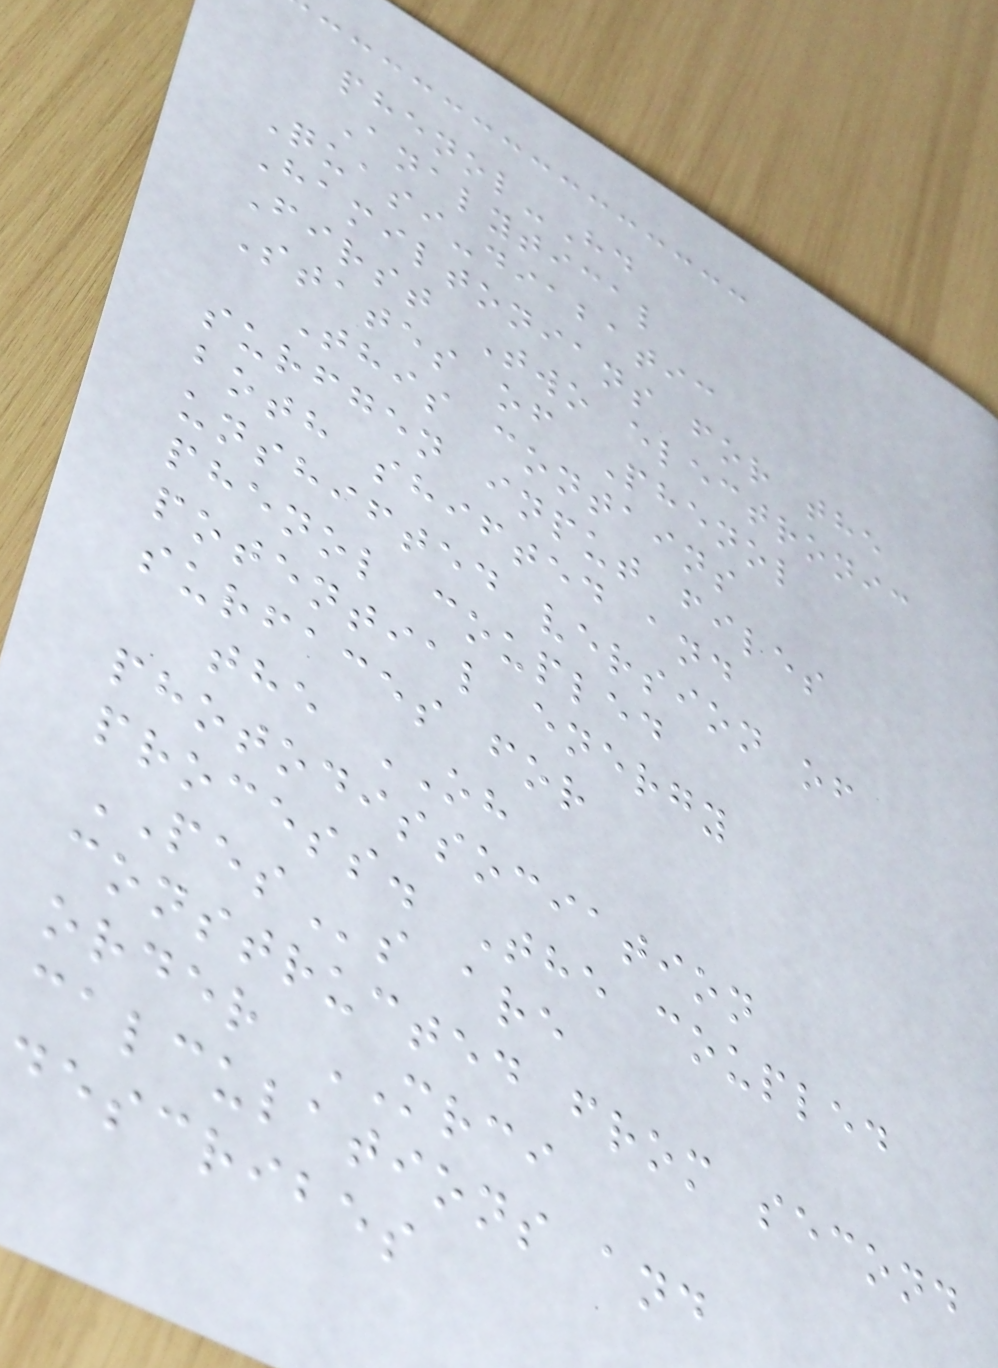phenol-Hd
Analytical
Quasi-diabatic
Hamiltonians for the
First Two electronic
States of Phenol
This contains
surfgen input files
both shifted and
unshifted version of
phenol coupled
potential energy
surfaces for
the OH
photodissociation
process. The coupled
PESs are
constructed from second
order MRCI
calculations and
describes
